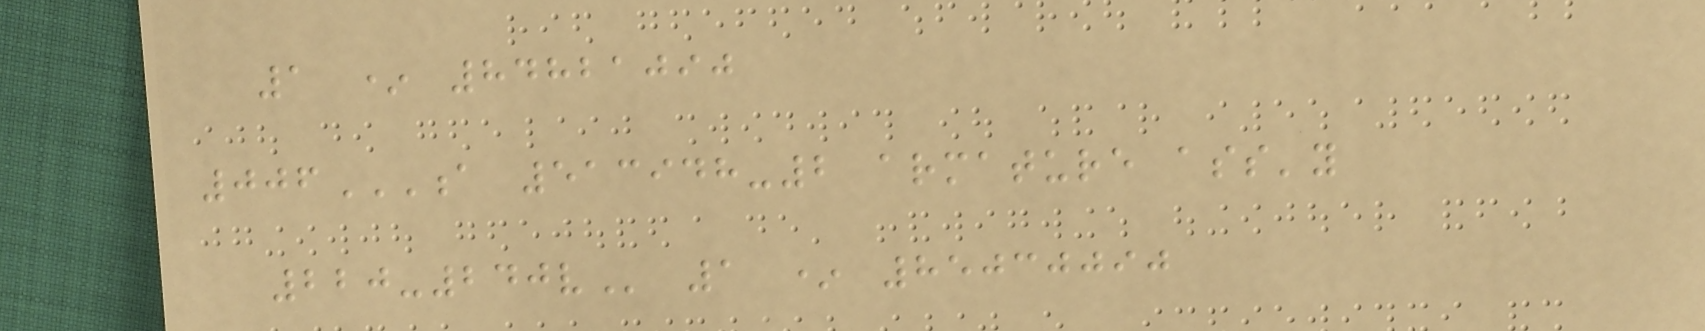1 * 84821090
006A 513948-2 ARMATURE ASS'Y
220-240V 1 * 85030090
